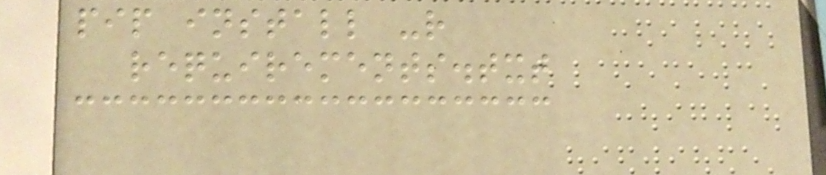pip install -r
requirements.txt
